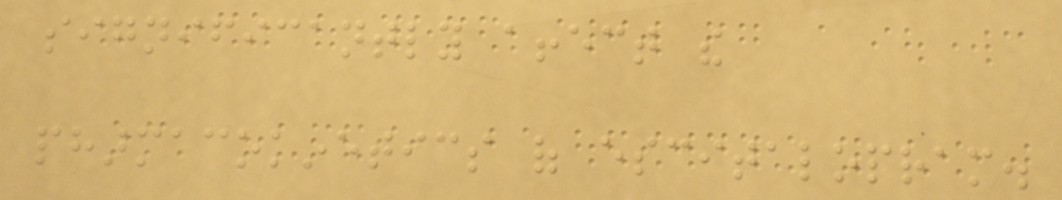significantly affect the
pharmacokinetics of escitalopram.
